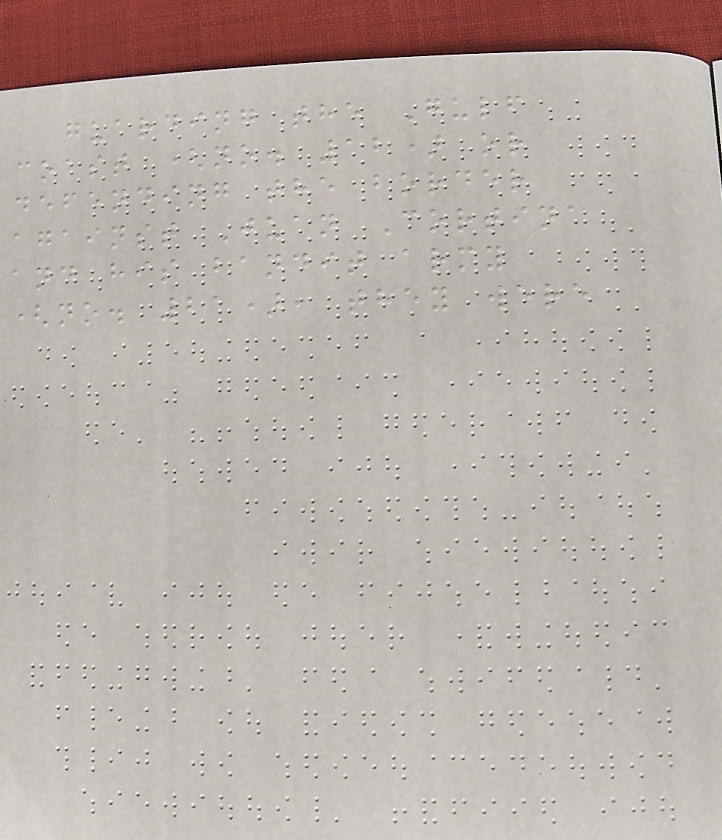guarding the Gulf
coast (no. 12) or
defending the border
against Juan Cortina
and his bandit army
(no. 21), they were
